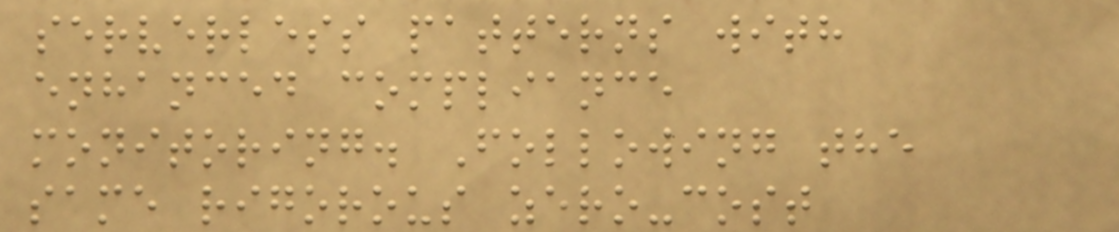serverless patterns with
enhanced compliance
monitoring. Following the
same rigorous zero-cost
